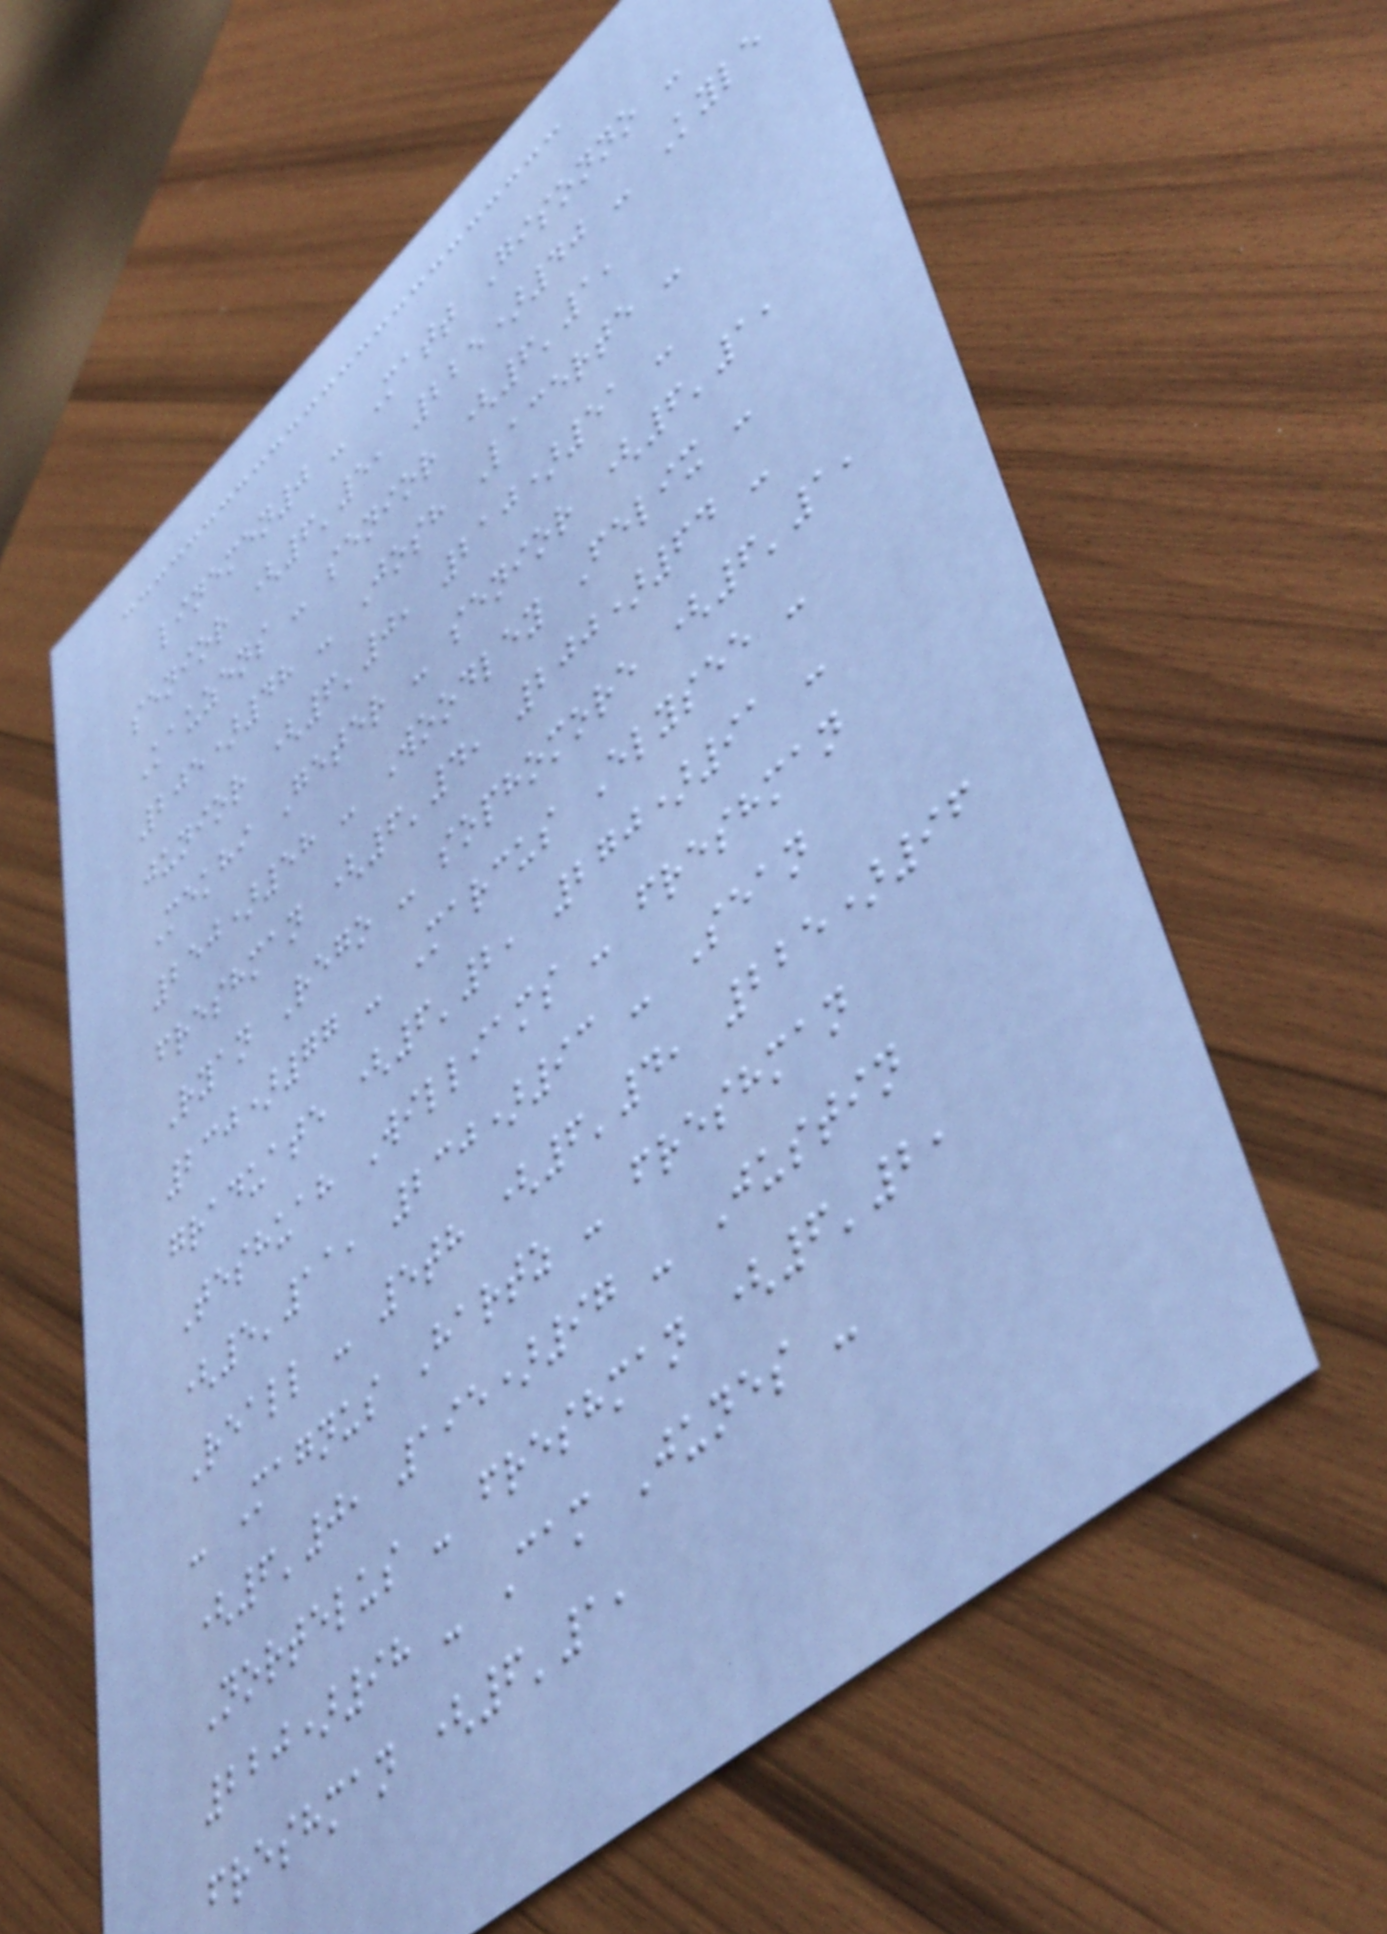linemen0 - Matt Gisonno -
senior (6'5, 225)40 - Kyle
Kauzens - senior (6'1,
205)48 - Josh Lacerte -
junior (6'0, 210)51 -
Mekhi Geter - senior (6'1,
250)58 - Woodley Felix -
freshman (6'4, 200)64 -
Ryan Rego - sophomore (6'1,
230)77 - Marcus Elysee -
graduate (6'2, 270)91 -
Teshuah Williams - freshman
(5'11, 230)93 - Sean
Reall - 5th (6'4, 225)96
- Magnus Hartz - freshman
(6'0, 195)97 - Justin
Nortelus - freshman (6'2,
220)98 - Cam Junes -
freshman (6'1,
